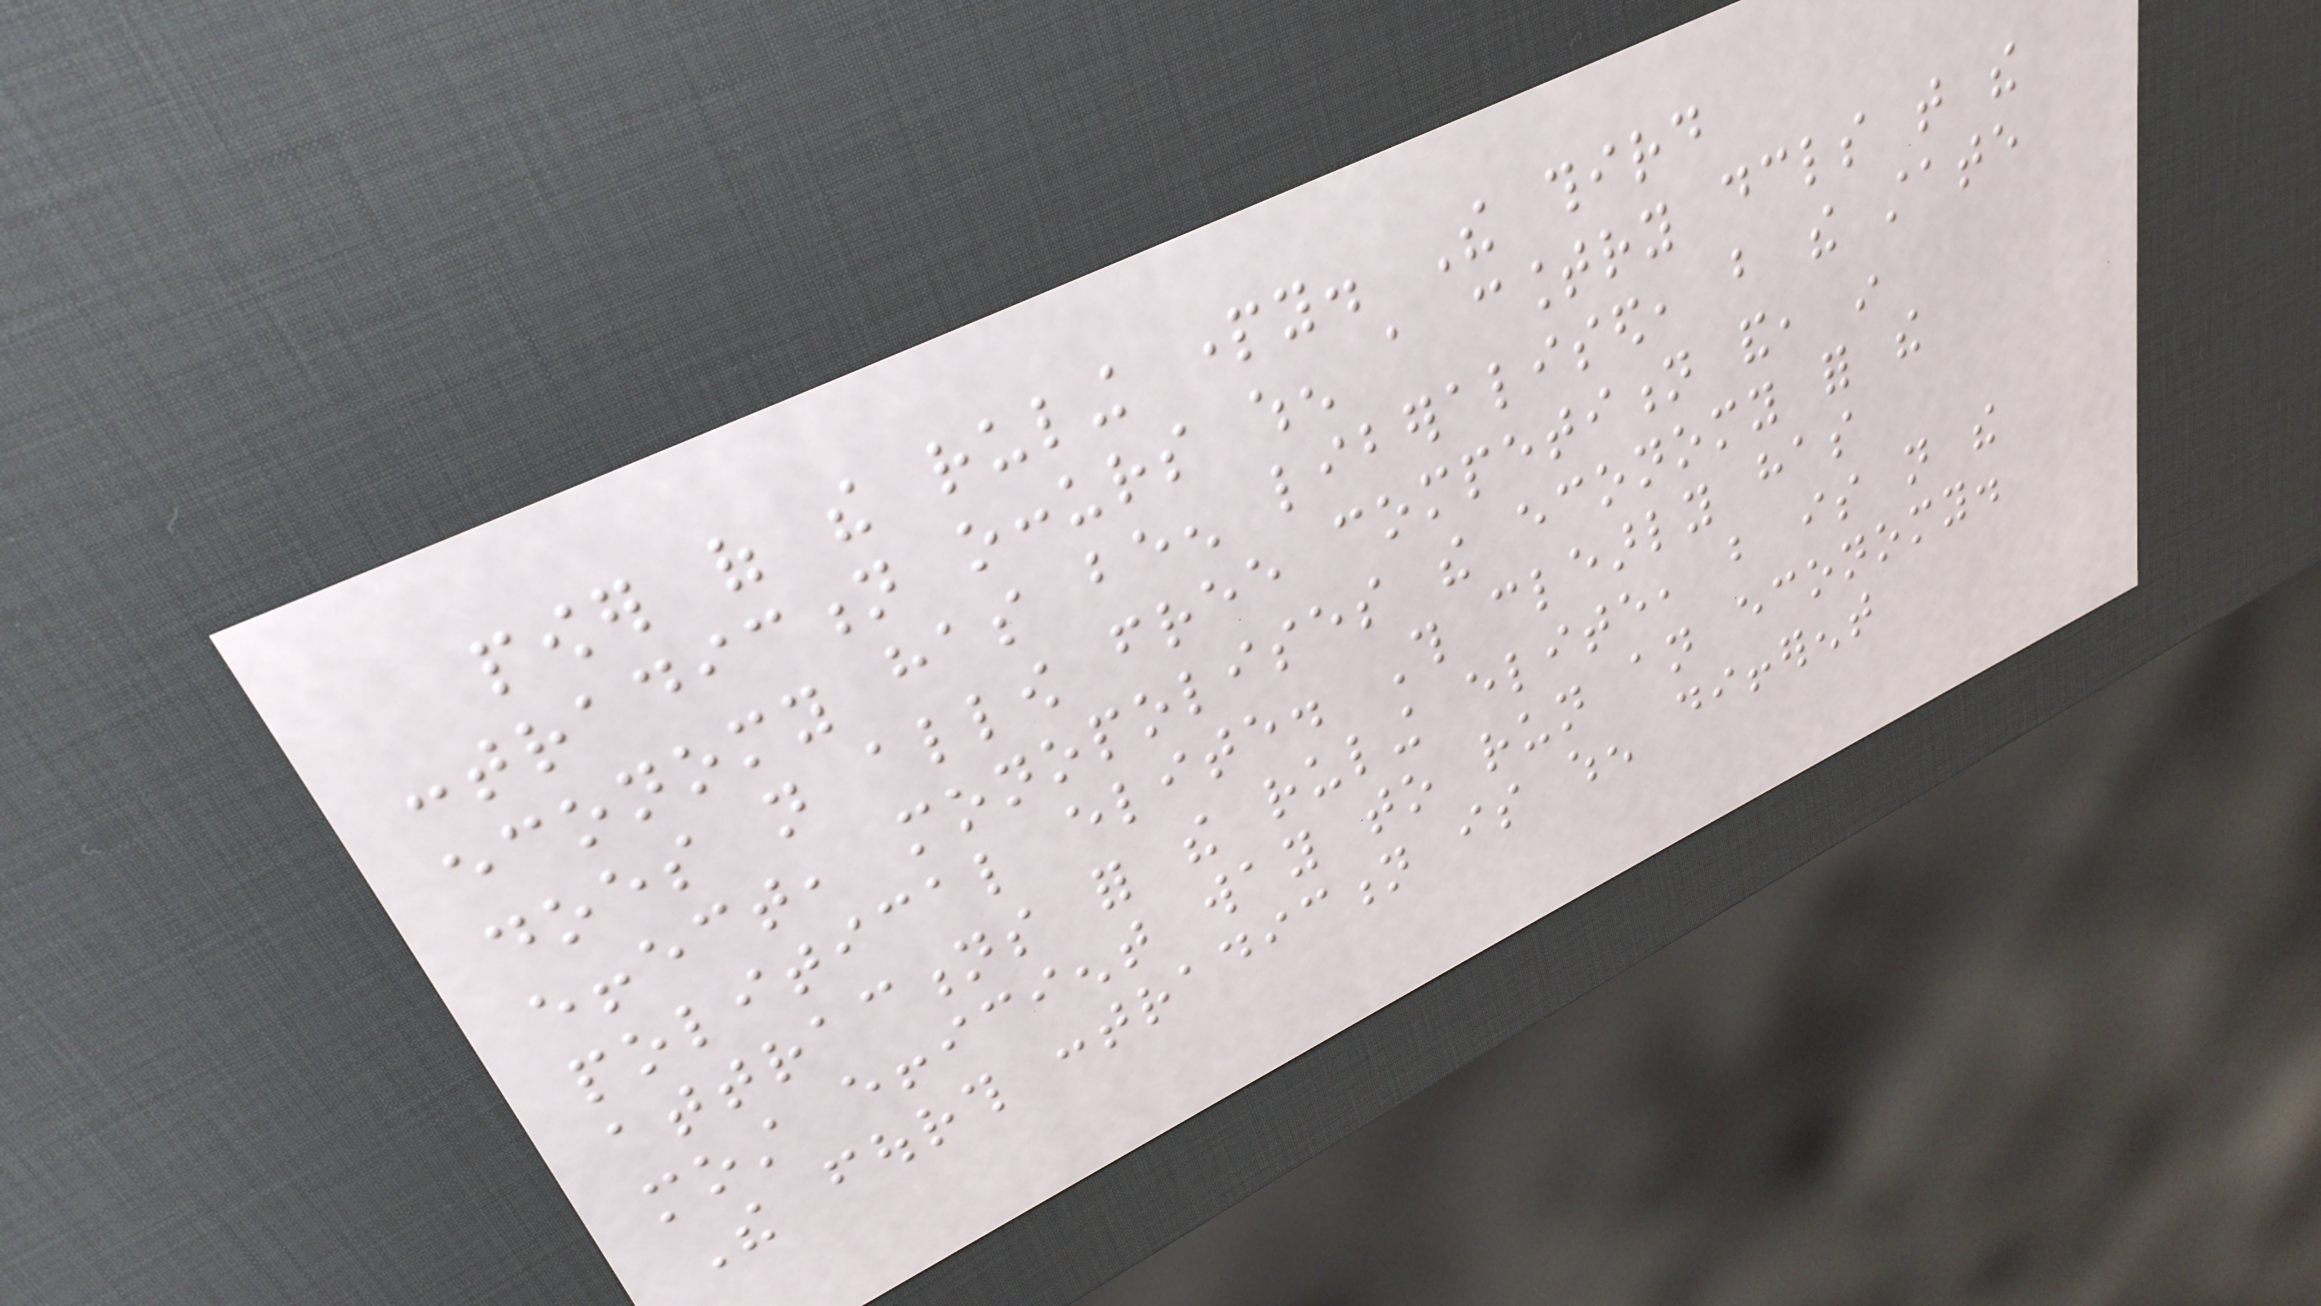power of the ruling party. The third
contradiction occurs when a country declares that the
economy has been liberalised, but the state
does not allow free competition and, in
effect, monopolises the economy for the
political elite. This clearly has
attractions for the ruling elite, but is not the
most efficient way to run an economy.
The fourth contradiction is when different
